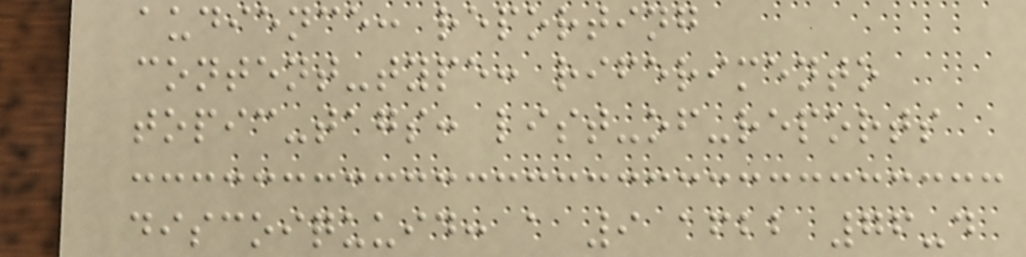audience: reporting
content-type: riferimento
topic-tags: list-of-reports
discoiquuid: a 9 afbb 76-d
